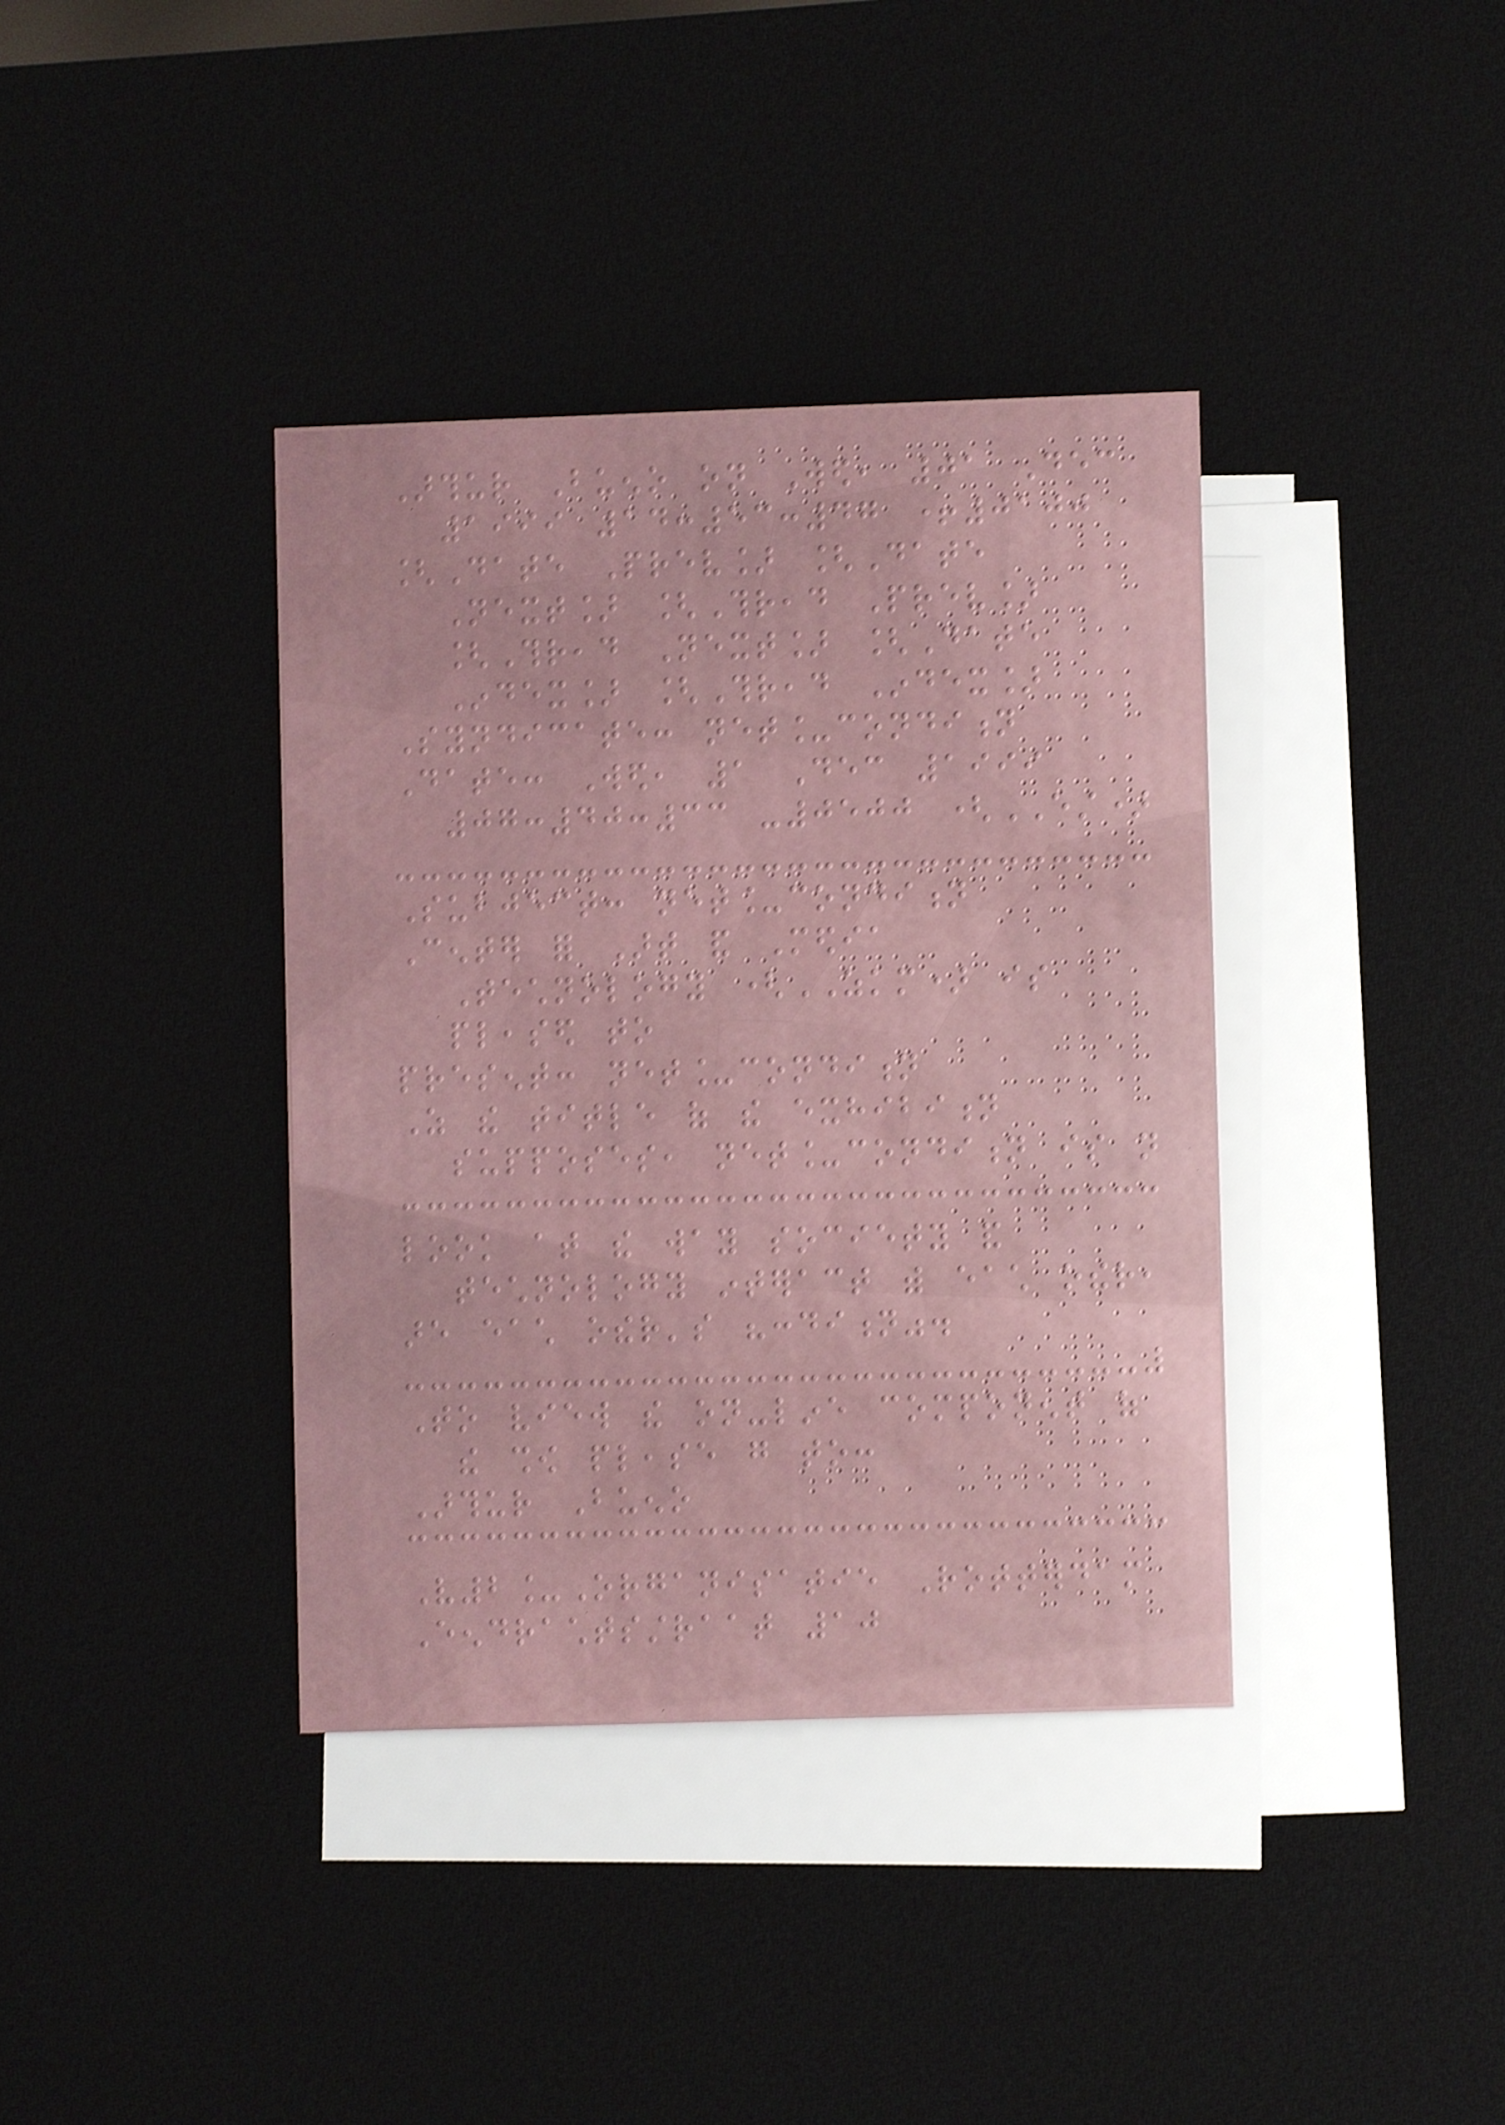Arthur Bueno on Wed, 01 Dec
1999 14:53:47 +0100
[Date Prev] [Date
Next] [Thread Prev]
[Thread Next] [Date
Index] [Thread Index]
Syndicate: net_condition
Date: Wed, 1 Dec 1999
07:40:33 -0500 (EST)
Subject: net_condition
Center for Art and Media
Technology (ZKM) is
pleased to
present: net_condition
As the title of the exhibition
supposes, net_condition is not
look at the way society and
technology interact with each other,
are each other's "condition".
To view the on-line component of
the show please go to:
Arthur Bueno
V2_Organisatie Rotterdam
Eendrachtsstraat 10
